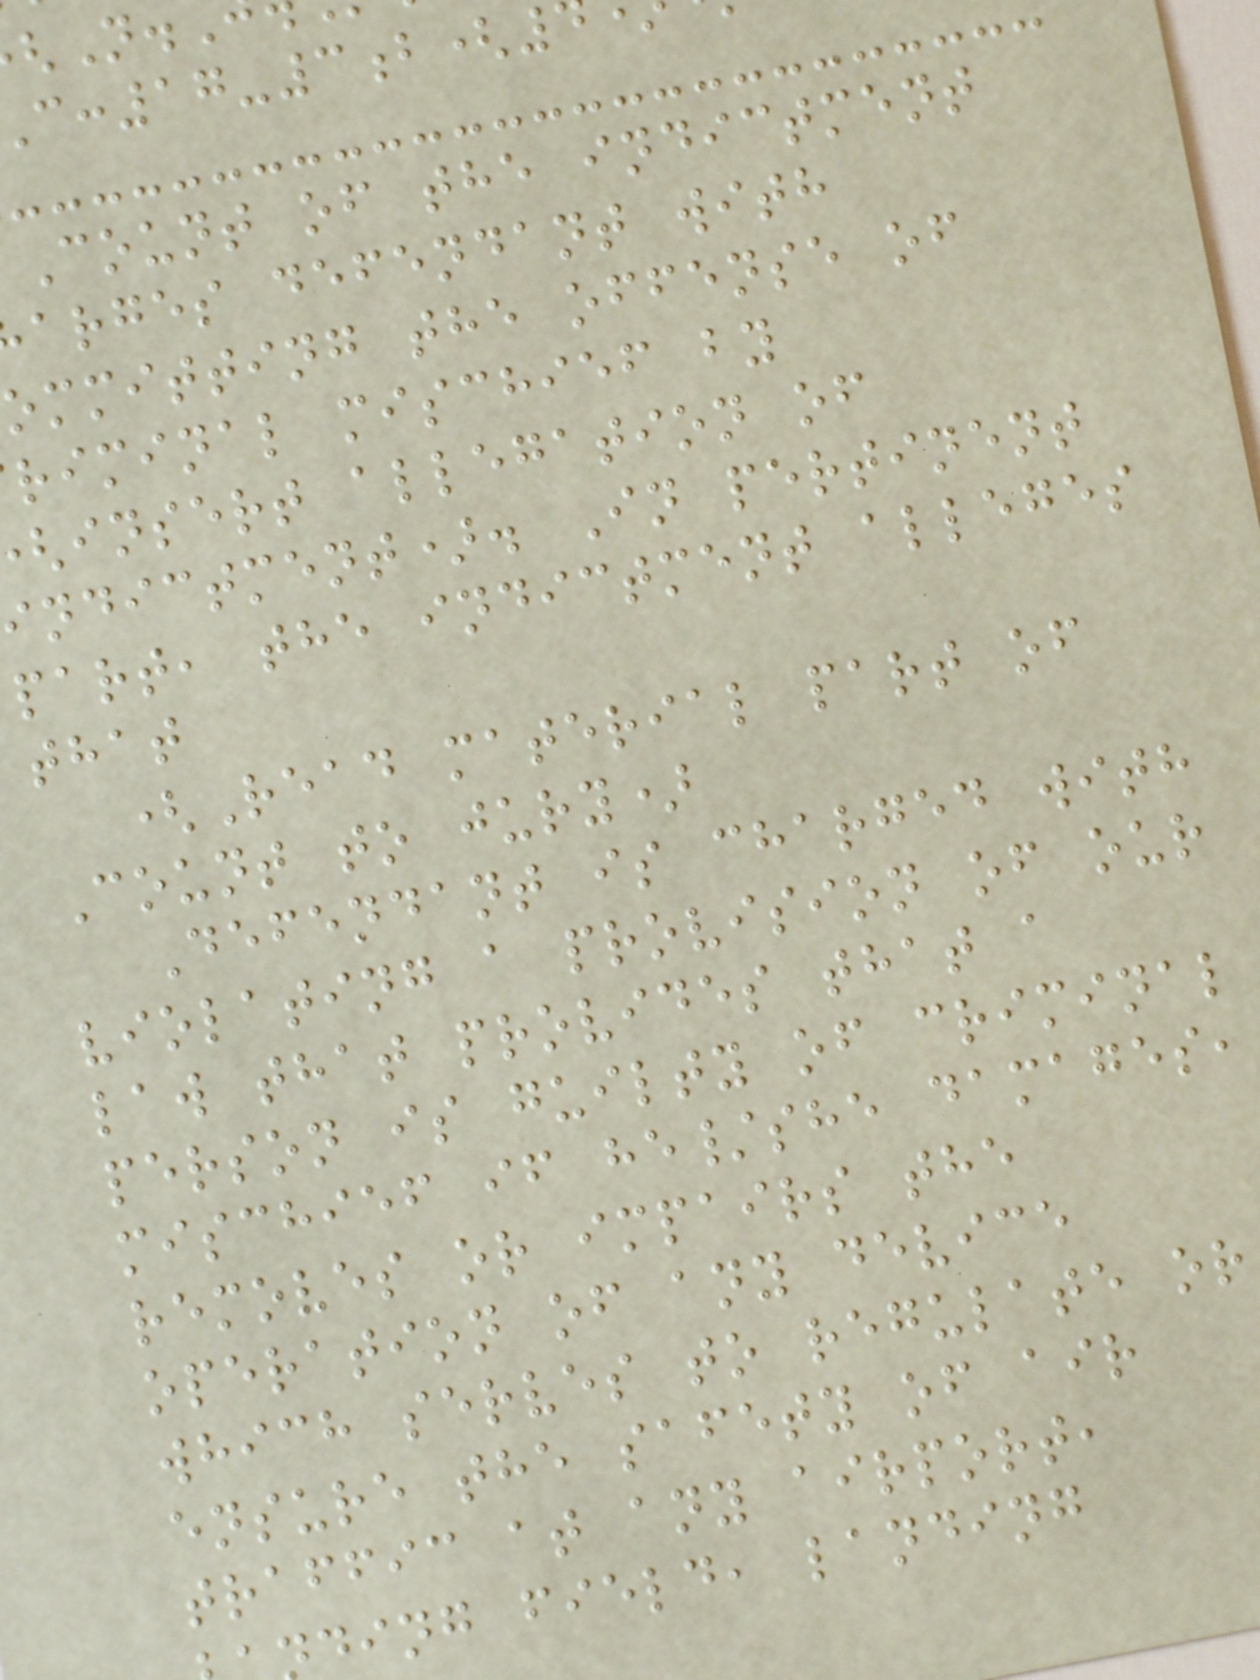Count of the indictment
arges defendant with
ommitting the offense of
riminal mischief by
insert allegation of
indictment). In pertinent
part, the indictment alleges
that
(Read material part of
Count to jury)
Defendant is charged with
violating a provision of our
law that provides that a
person is guilty of criminal
mischief if he/she damages,
removes or impairs the
operation of any device
which serves to regulate or
ensure the safety of air
traffic at any airport,
ding field, landing
